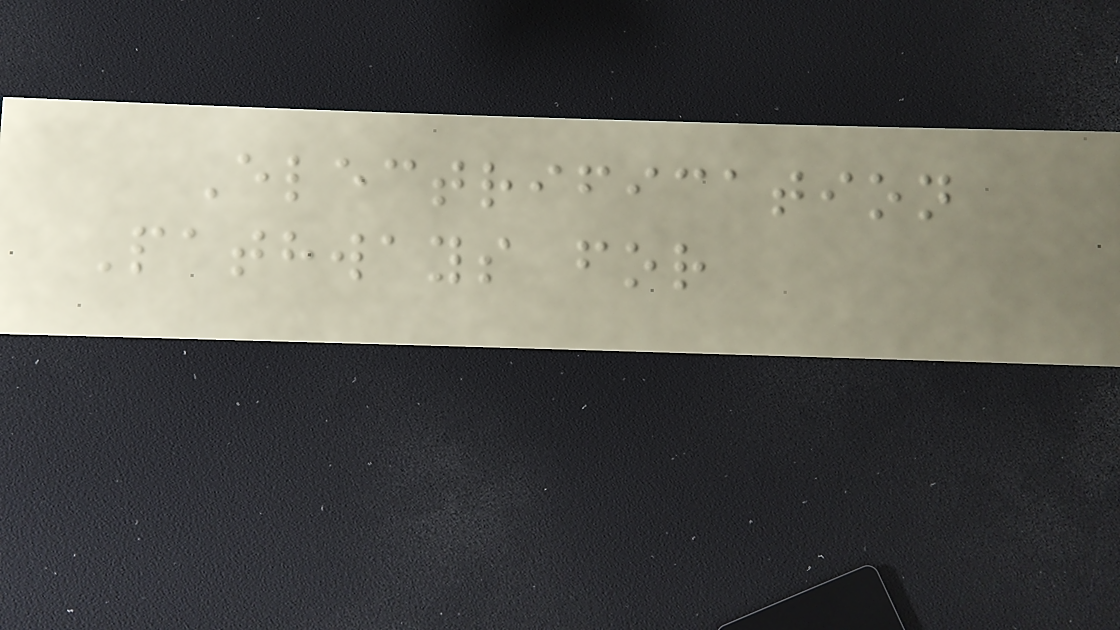Electrification
Pathways for
